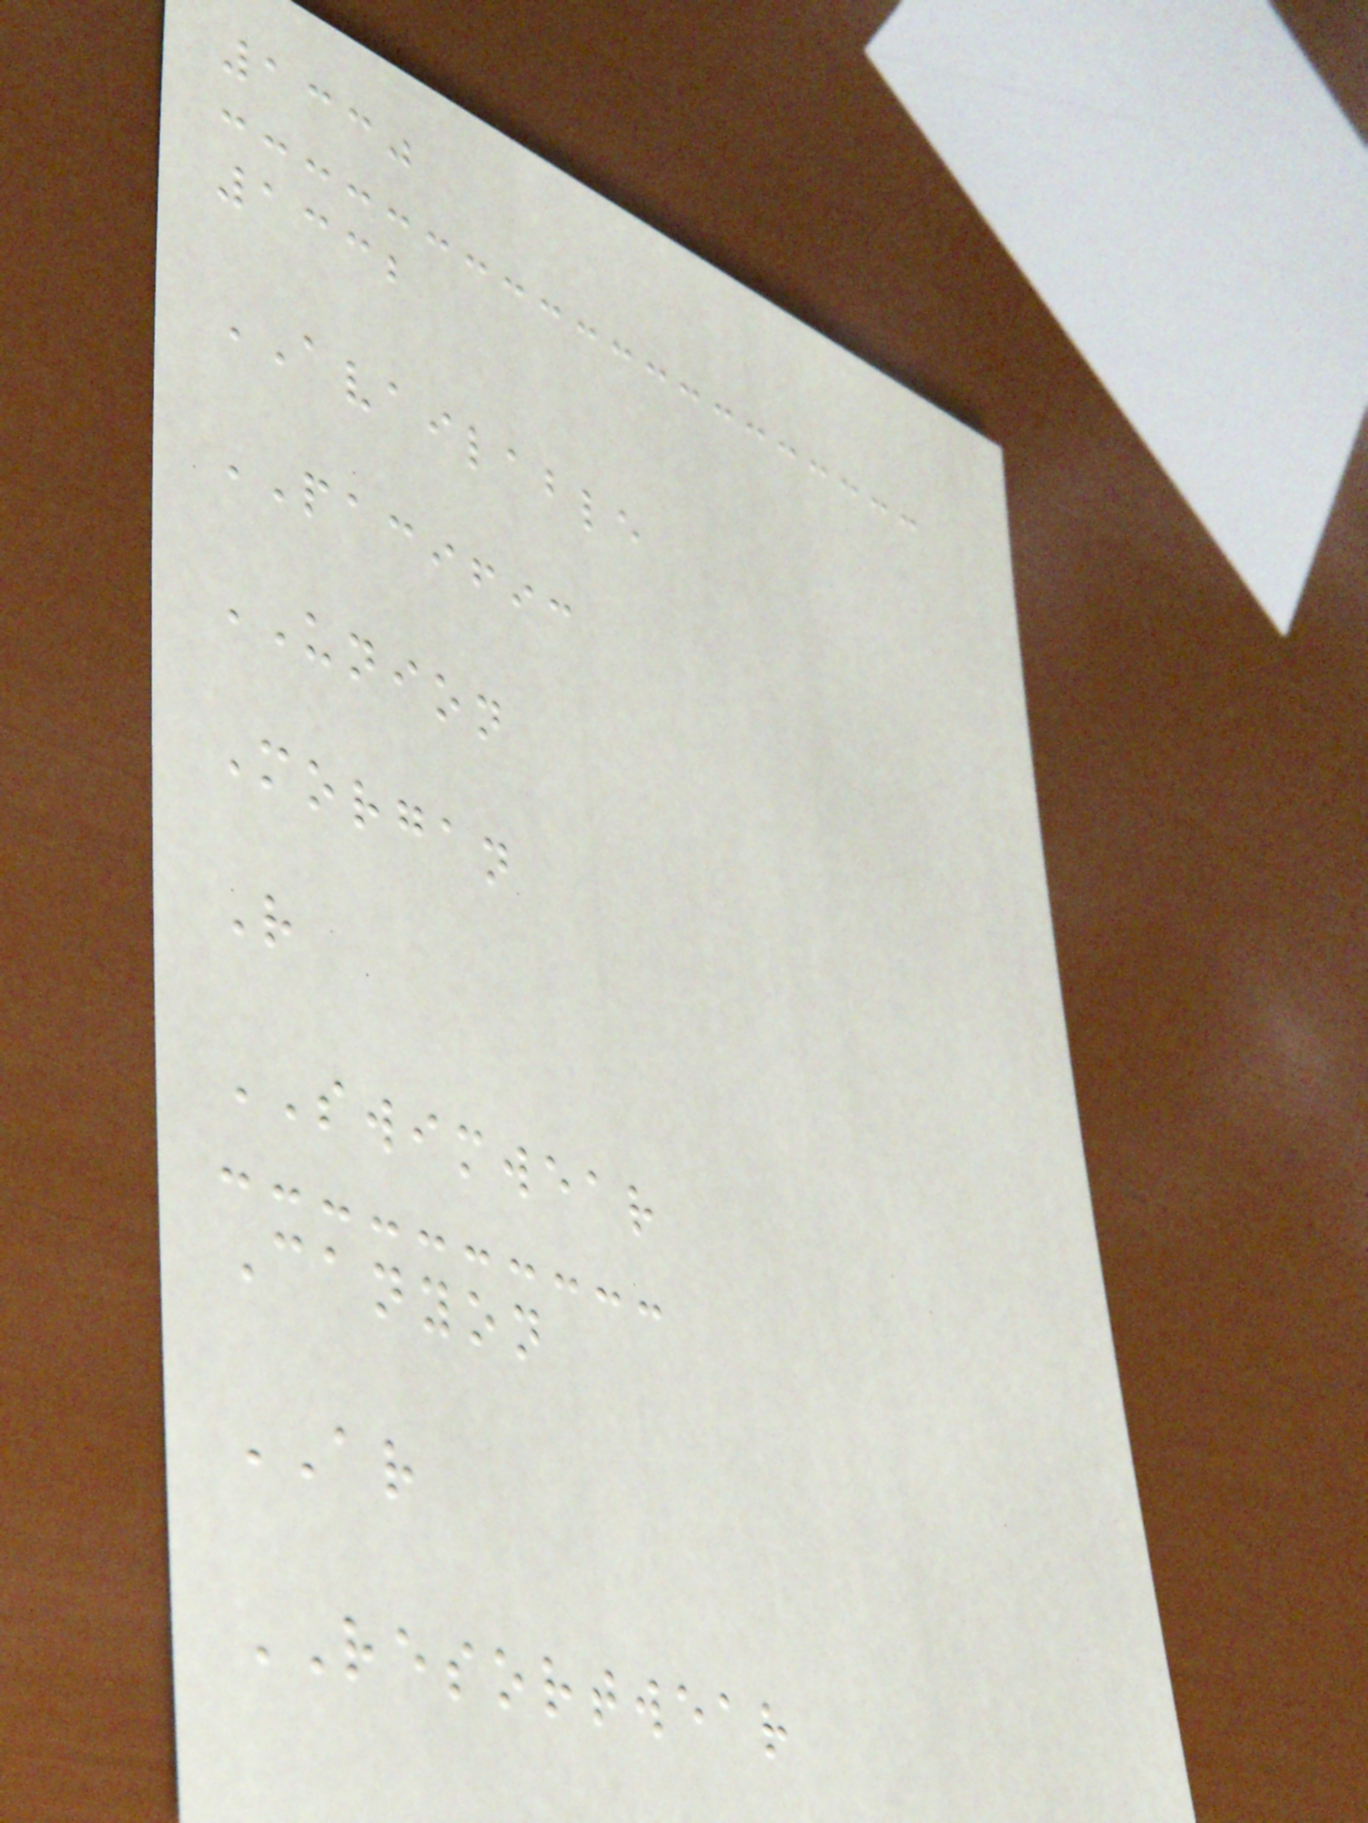1330
1332
AVAILABLE
PACIFIC
UNION
Morgan
R
SWIMWEAR
Canyon
AR
RESORTWEAR
